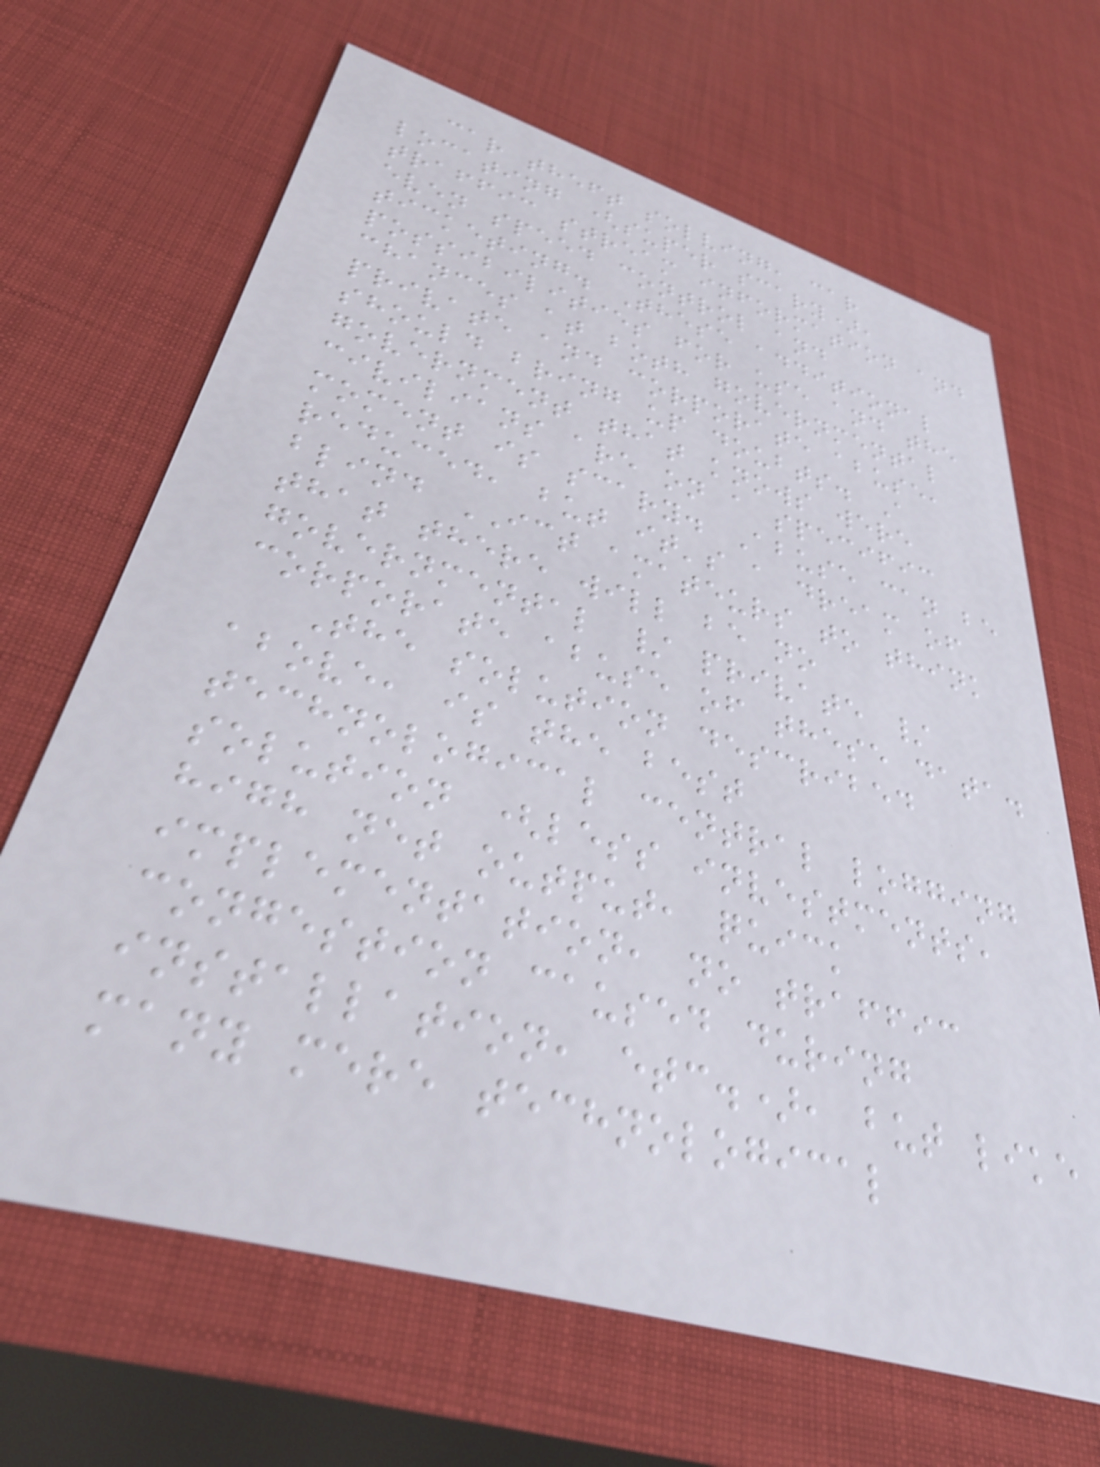car theft solving, car
locating (super scary),
traffic stream information and
even speed control and
ticketing. These additional
possibilities for use and the
chances at both governmental
private and corporate abuse,
should bring up doubts. A
government that knows were
civilians are on a specific
moment is scary. Abuse can be
reduced, but it's a dream of
blind ICT amateurs to think
that there will be no
governmental / private /
corporate abuse of these data.
The solution described
above, is the best
technological central logging
solution (less investments,
high net output, quick
implementation, no traffic
congestion caused during
installation, etc.), but like
many mere technological
